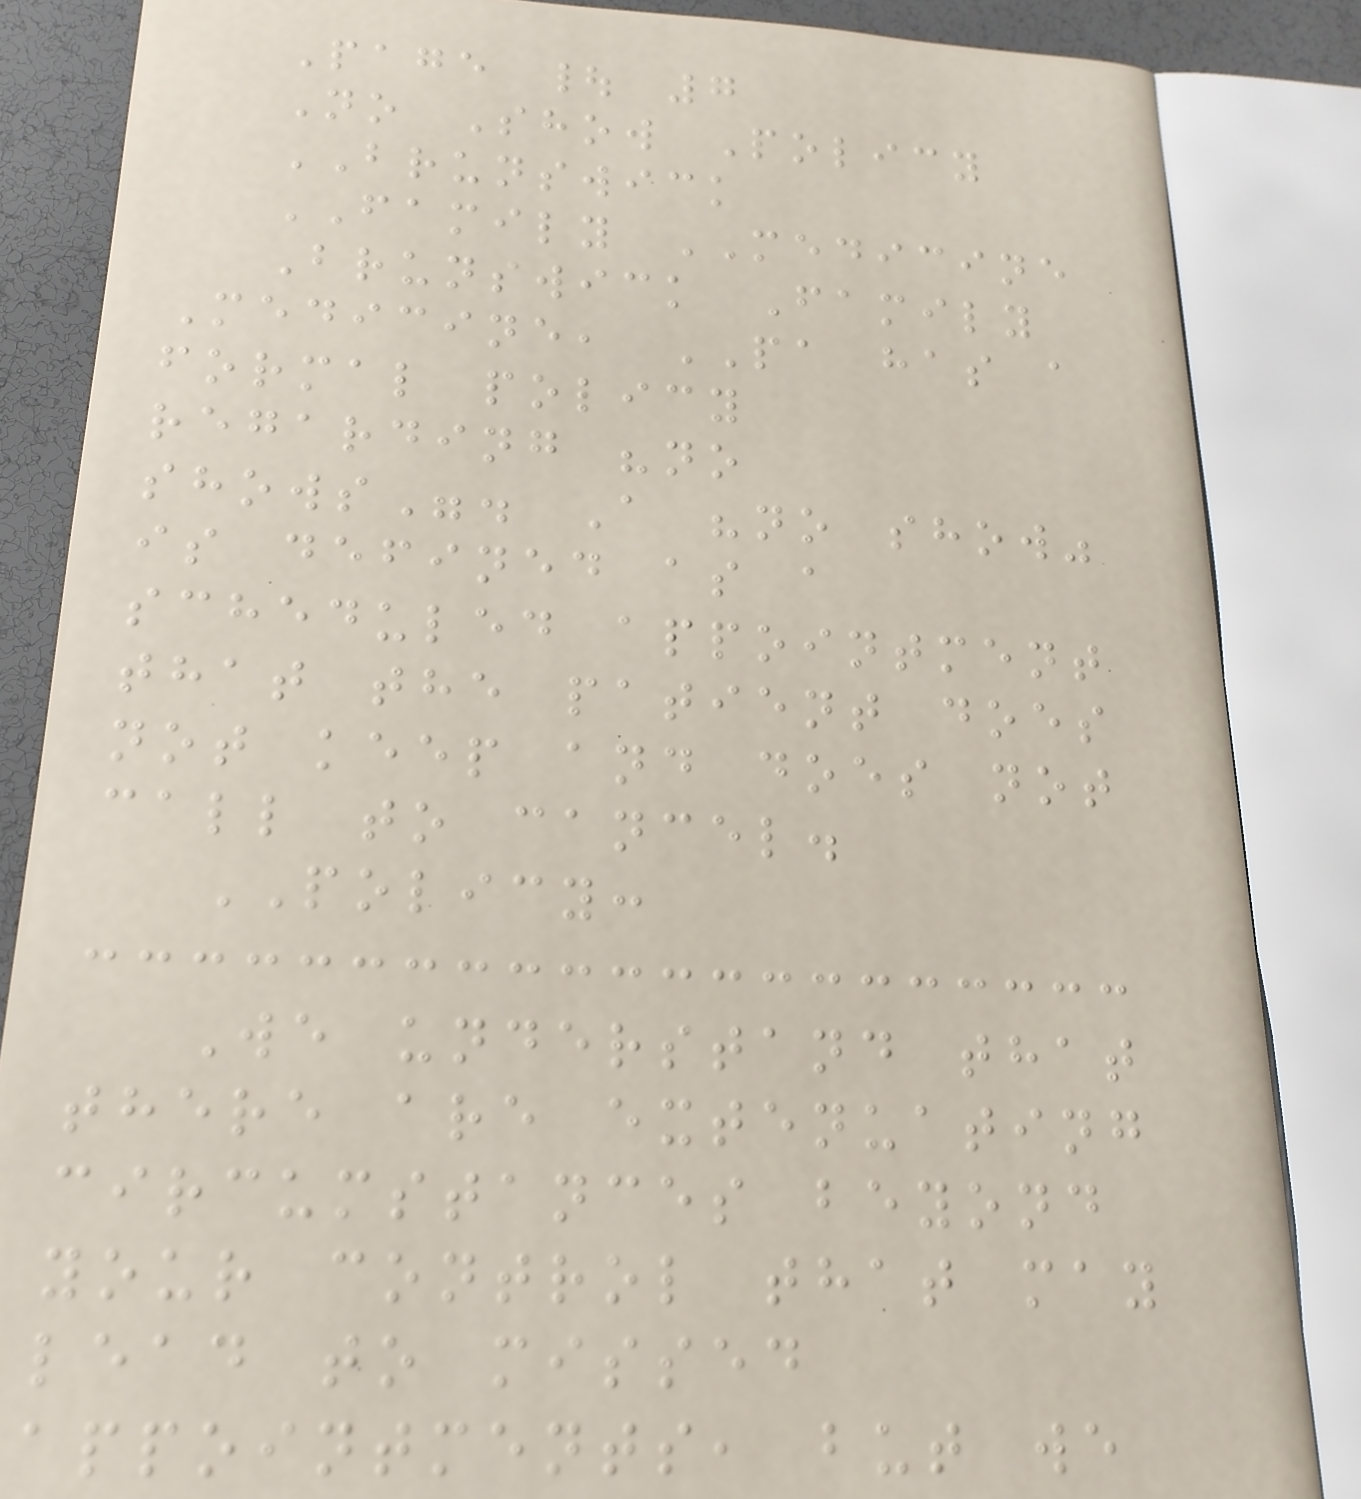Page | 7
No Show Policy
BRUNSWICK
FAMILY MEDICINE
Brunswick Family
Medicine, PA has a
formal policy
regarding "no
shows". A "no show"
is defined as a
scheduled appointment
that the patient does
not keep and does not
call to cancel.
POLICY:
We understand that
there are extenuating
circumstances beyond
your control that may
lead to missed
appointments, but we
